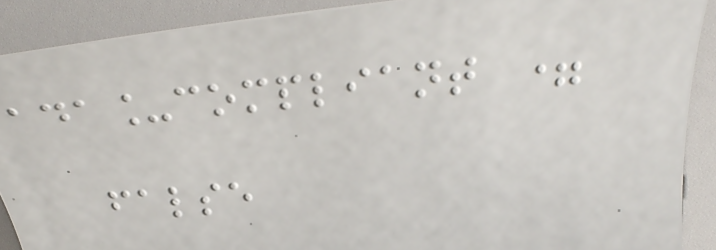ada_compliant =
false
